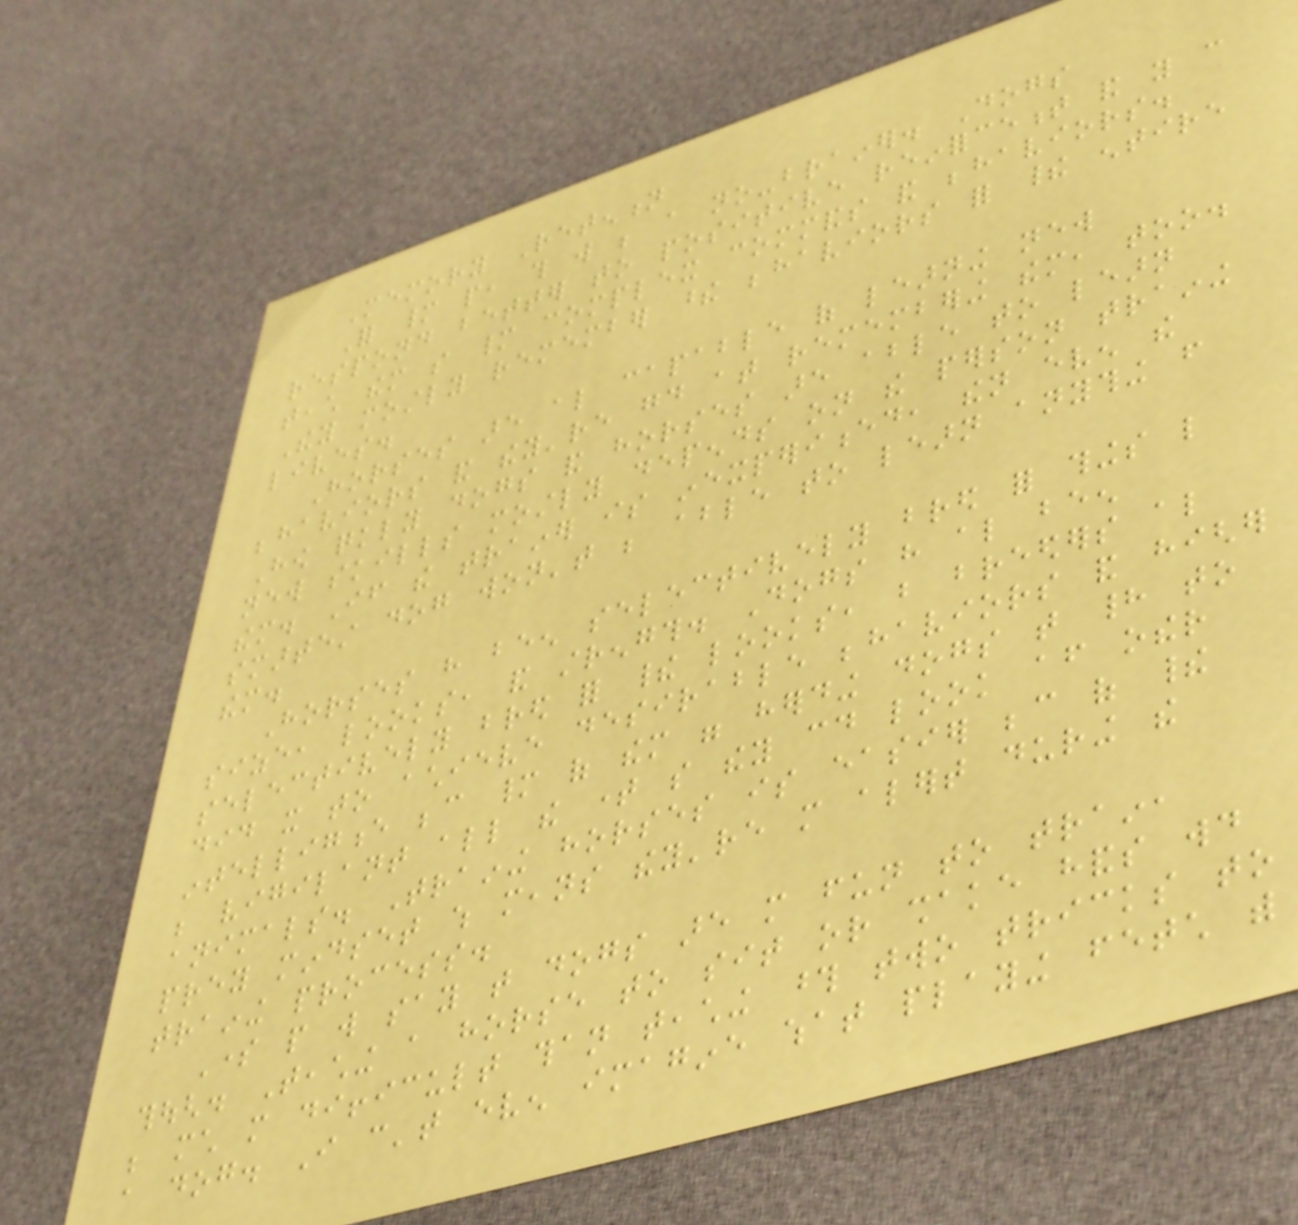Memory Retention
For many people, this will be a no-brainer. Dogs
respond better to positive reinforcement and you can
teach them so many complex commands and behaviors.
They mostly remember these behaviors for their entire
lives.
Horses are also capable of learning new
behaviors and they're good at remembering them, too.
How quickly dogs and horses are able to learn
new skills mostly depends on the person training
them. If the trainer is inexperienced, then even the
smartest dog won't be able to learn anything from
them.
Horses have been selectively bred for things like
size, looks, and strength. Dogs have also been
selectively bred for their looks, but breeders also
did it to achieve desirable behaviors and higher
intelligence because many of them were herding dogs that had to
be vigilant all the time so they could look after other
animals. Training horses is easier because of their
prey mindset which means they're more alert during the
training process.
Some people will say that dogs are more fun to train,
though. Teaching a horse to sit or shake hands would
be much more difficult than teaching those two tricks to
a dog. I can't even imagine what playing fetch with
